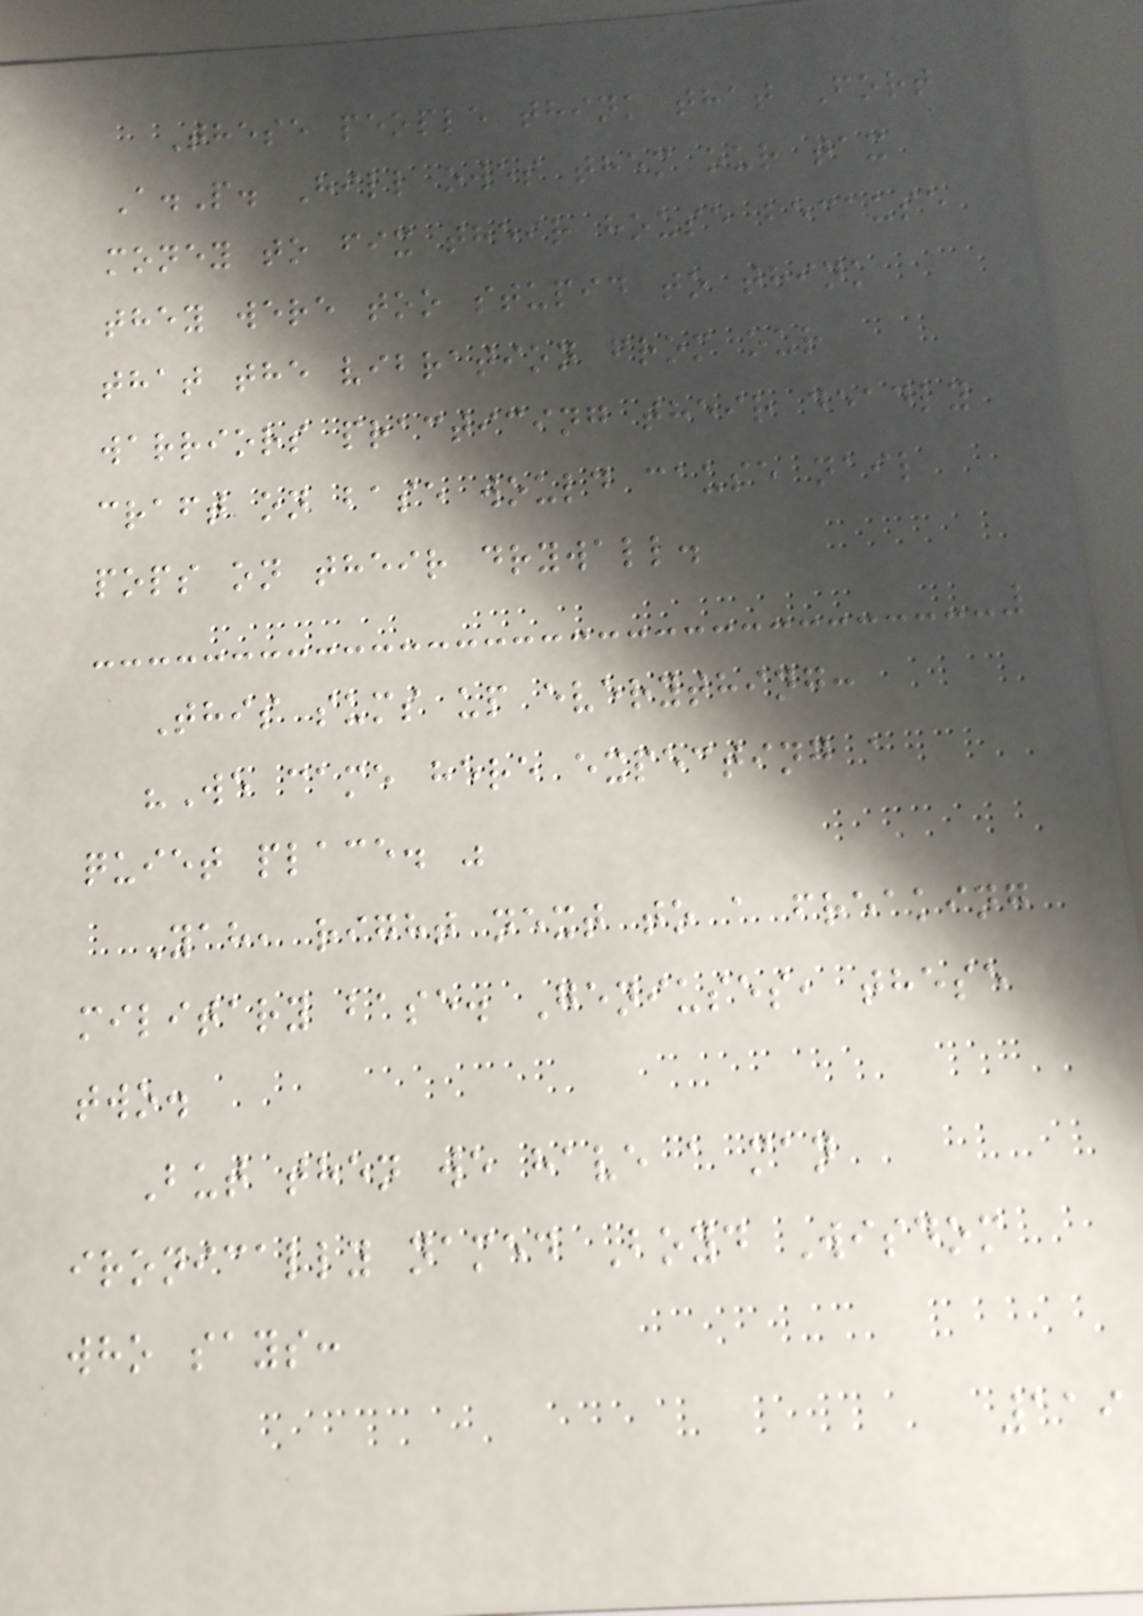These people think that Fort
A.P. Hill owes them our tax
money to fix their house because
they were too stupid to think
that the vibration from our
warriors practicing their deadly
craft on base would cause nail
pops on their drywall.
This sums up everything:
"We came here expecting a
quiet place. "
Yah, right next to a freaking
military base. Geniuses, these
two.
But then we have a man
ironically named Boyd Wisdom
who says:
119
